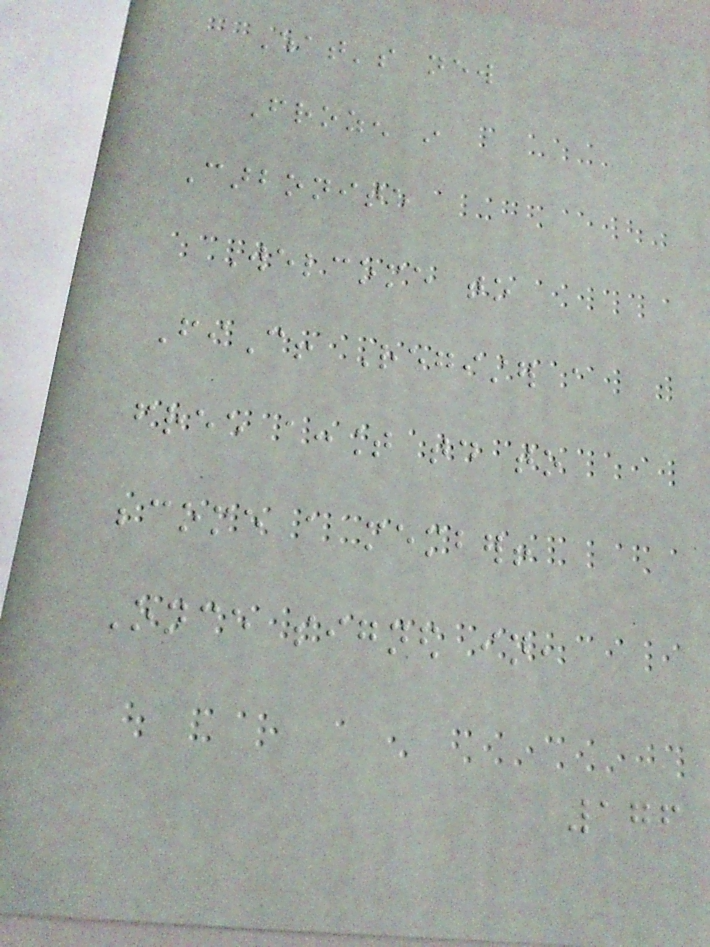What's new
Frozen in
Carbonite
Welcome to
FiC! Register a
free account today to
become a member!
Once signed in,
176
